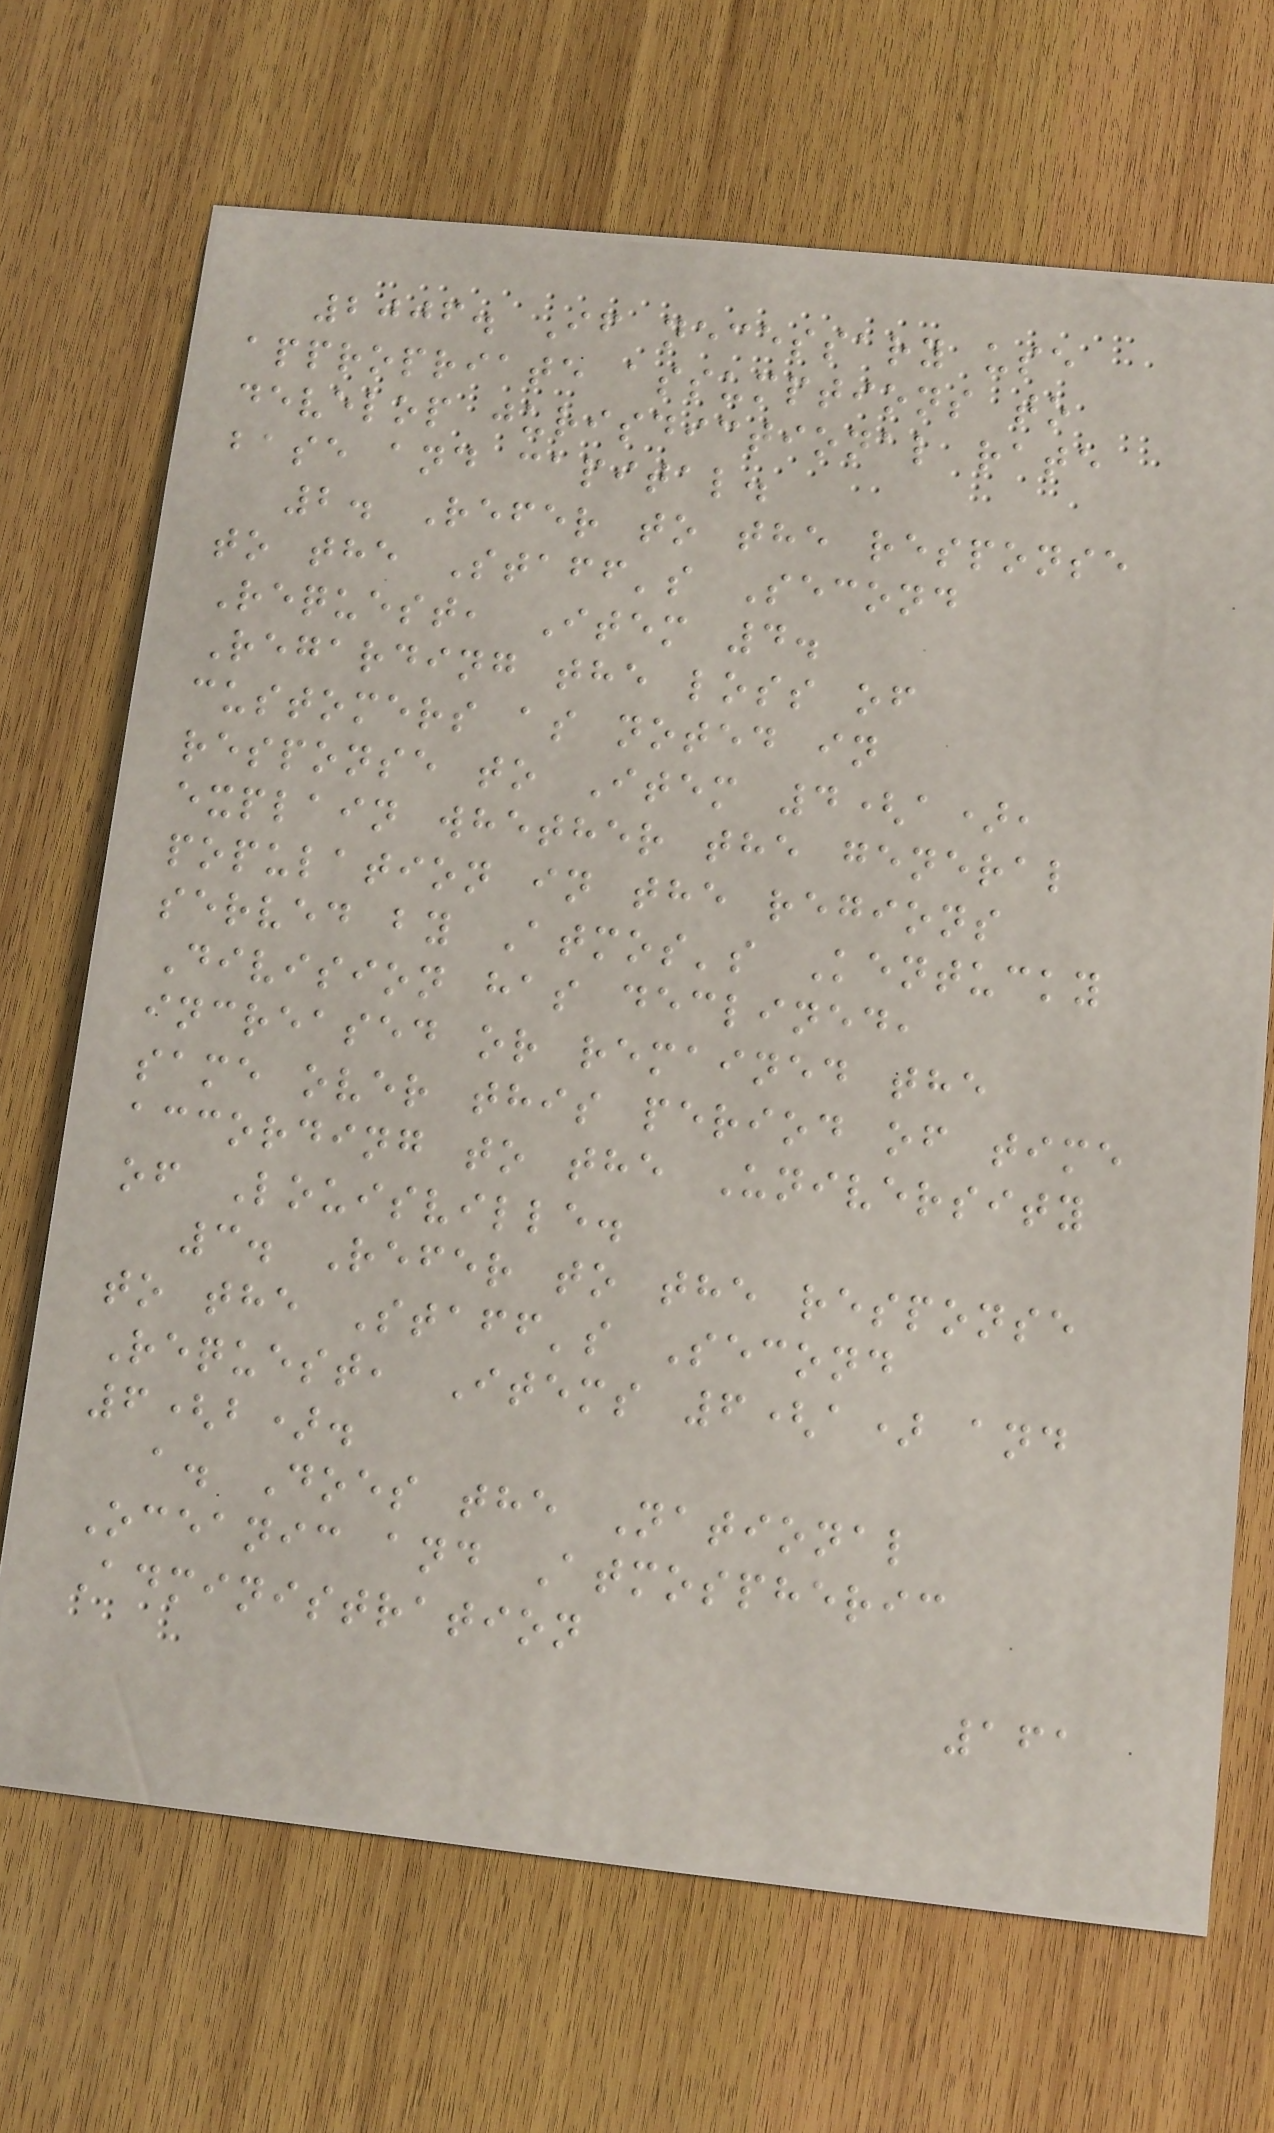2006. If necessary use
appropriate assumptions to
develop jurisdictional rate
base and capital.
2. Refer to the response
to the Staff's Second
Request, Item 4.
Regarding the loss of
customers as noted in
response to Item 4(a),
explain whether the general
population in the regions
served by Atmos's Kentucky
Division has declined,
increased or remained the
same over this period of time
according to the University
of Louisville.
3. Refer to the response
to the Staff's Second
Request, Items 6(a) and
6(b).
a. Does the National
Oceanic and Atmospheric
Administration
161
